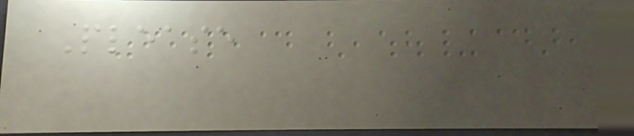Please
